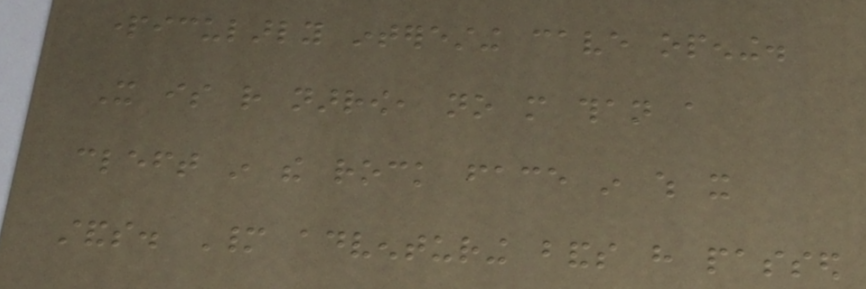particularly interesting cave opening.
It is rather narrow, no more than a
cleft in the rock face in which it
stands. Many adventuring bands have passed
